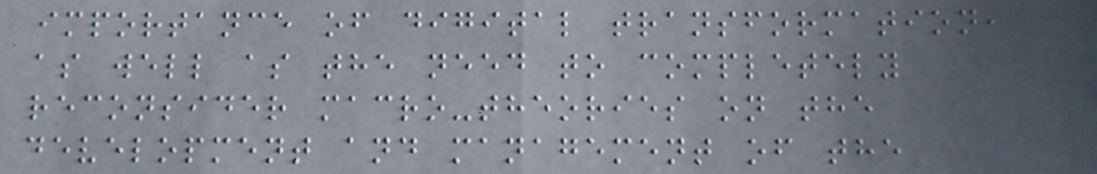importance of digital transformation,
as well as the need to completely
reconsider macro-theories on the
development and management of the
